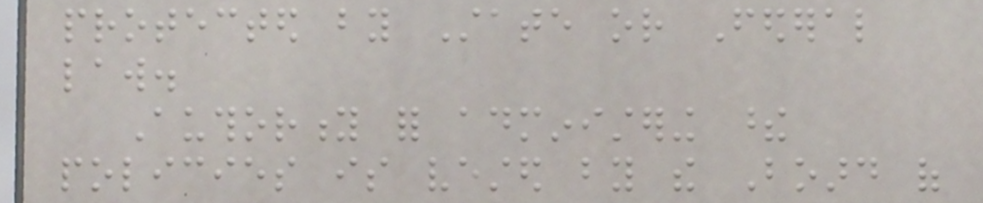protected by State or Federal
law.
Authority for administering these
policies is vested by the Board of
